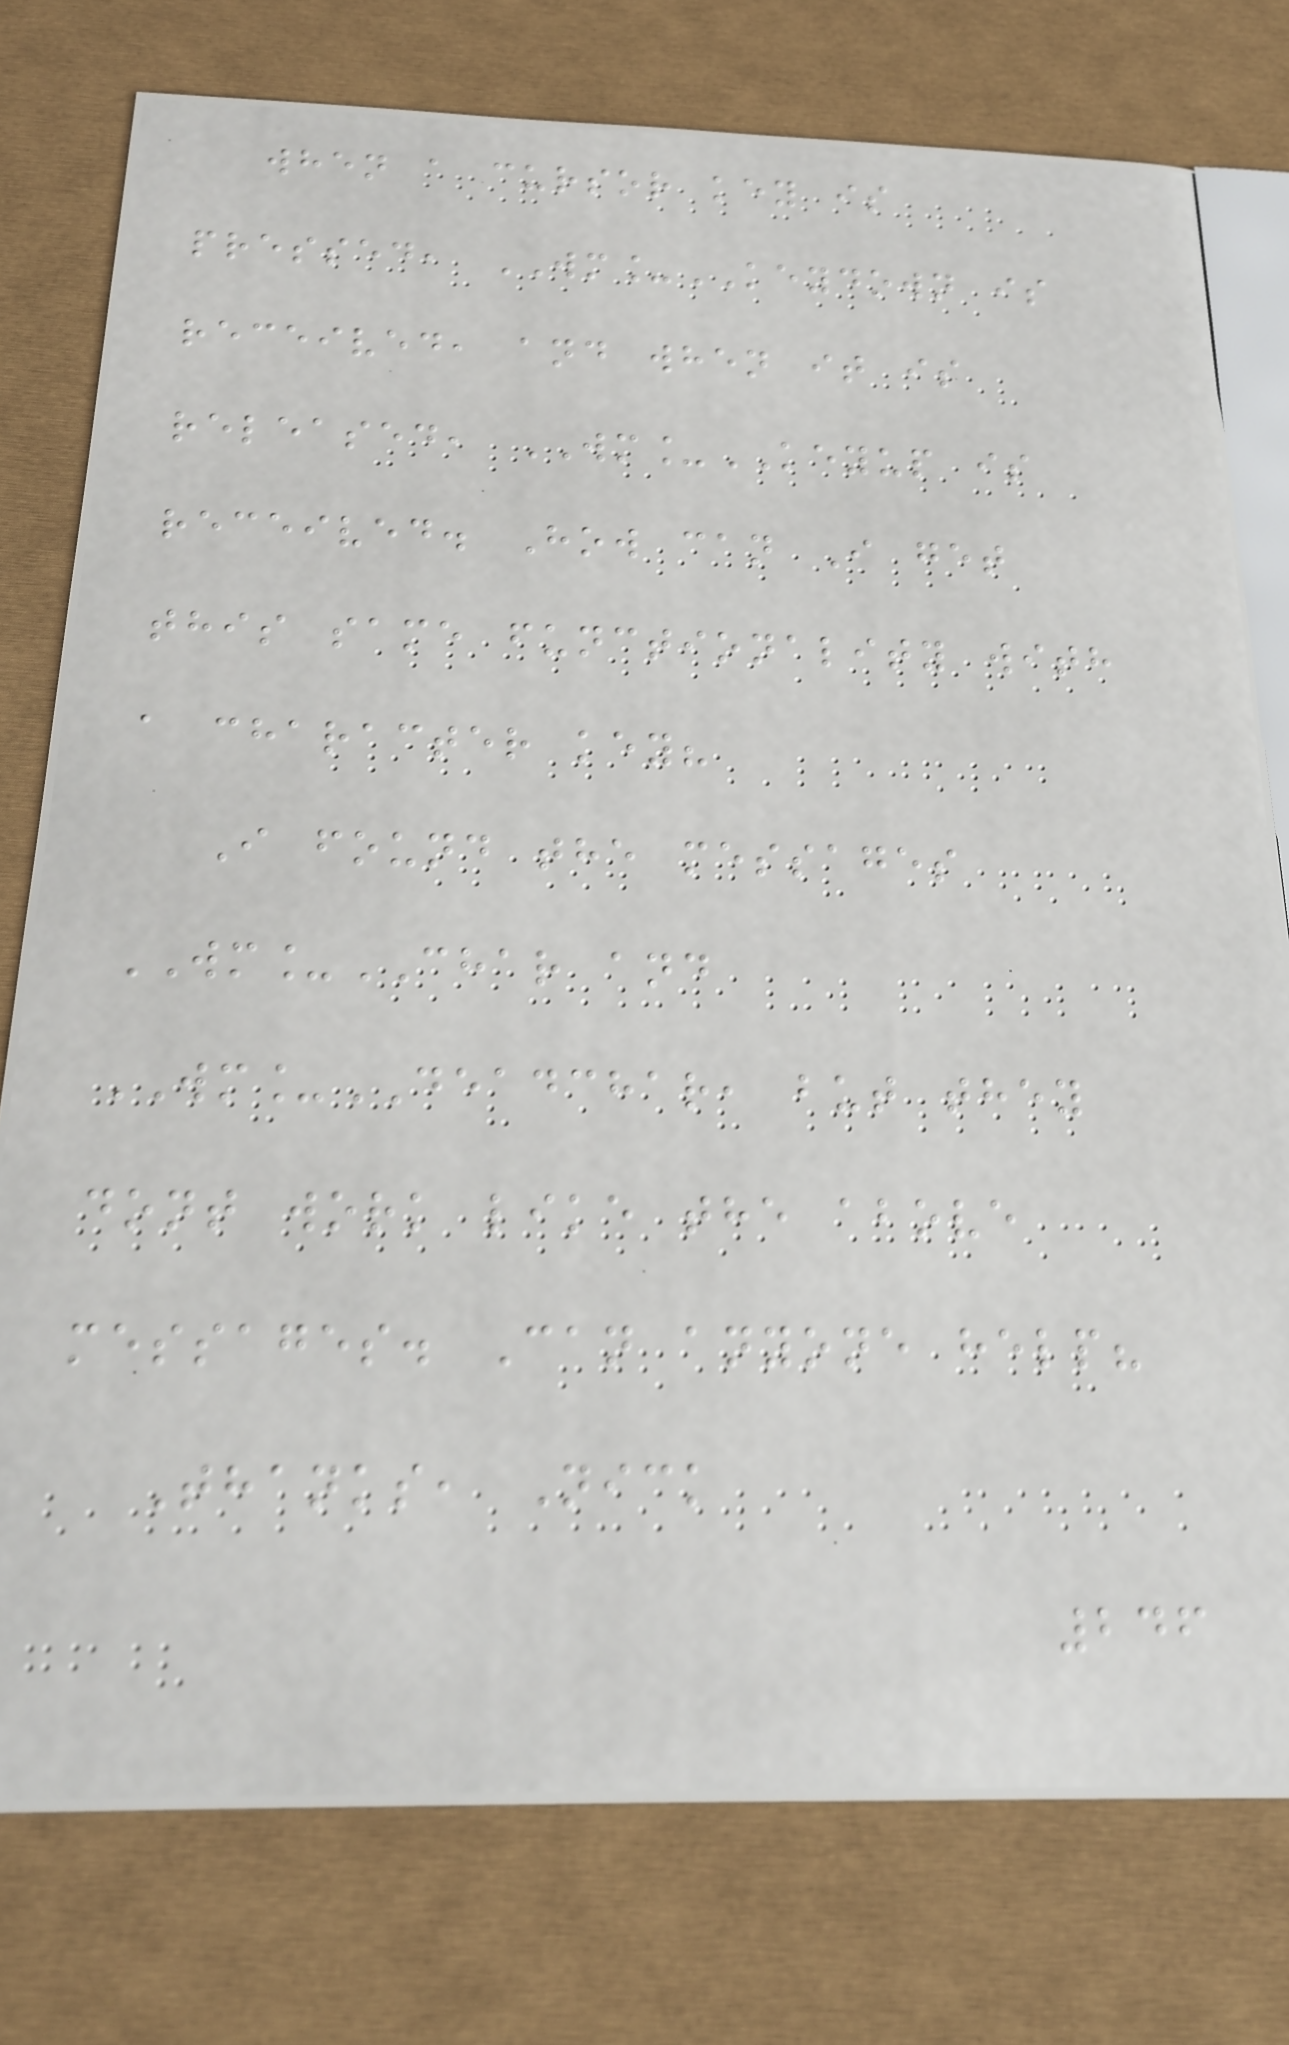when a cursor key is
pressed, WM_KEYDOWN is
received, and when it is
released, WM_KEYUP is
received. How can I get
this same functionality with
a character key?
I found the messages
WM_CHAR and
WM_DEADCHAR, but they
dont work like the above
messages. Can anyone help?
Thanks, Nick
246
